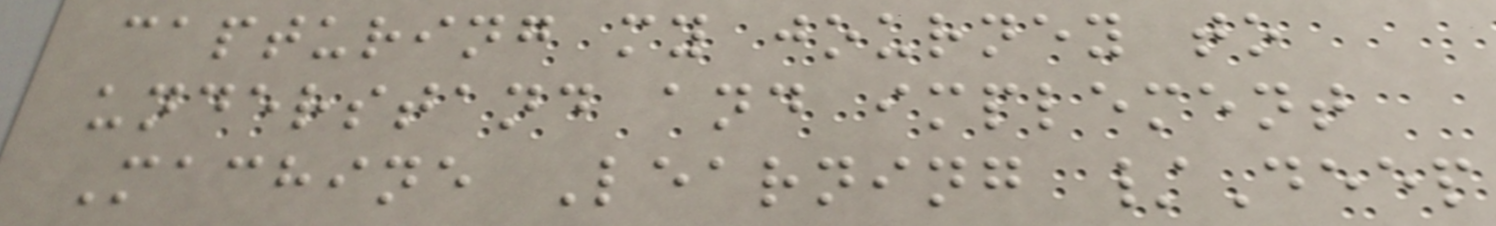capturing my journey to
understand and implement
Machine Learning /Deep
